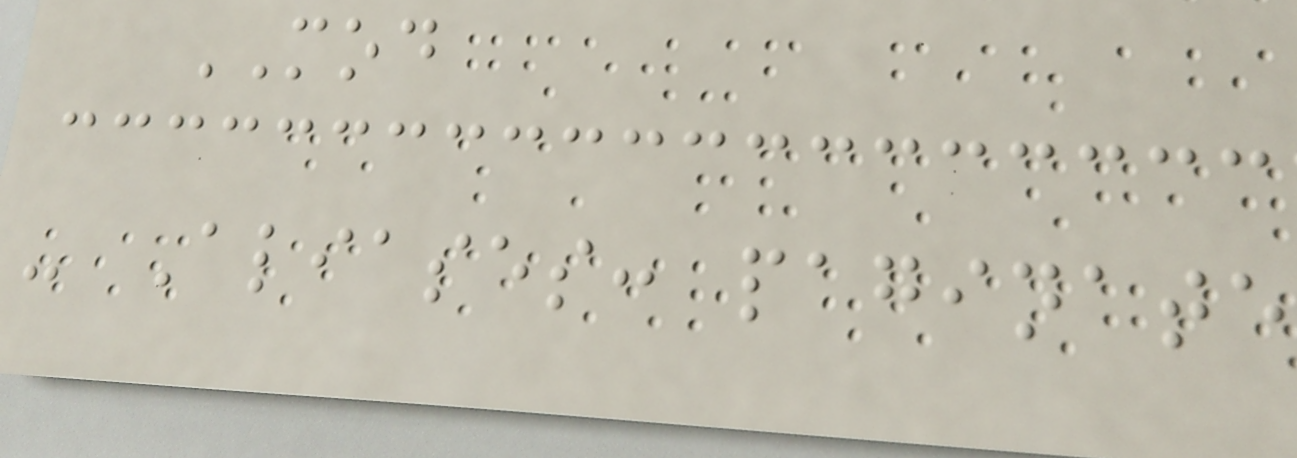MOD
- Aliases: paginate
